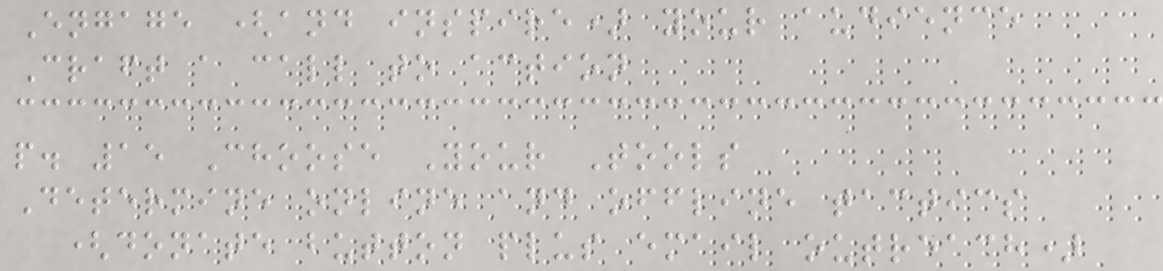Engage (and inspire) your audience
Craft a call to action
p. 15 Choose Your Tools
Determine online and offline tactics
(donate button plus email outreach)
